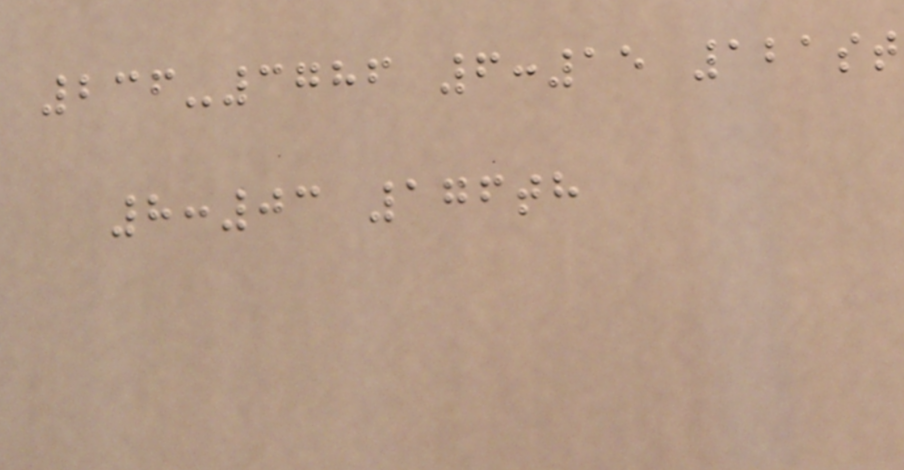236-3786 6:15 121st
8:03 176th
